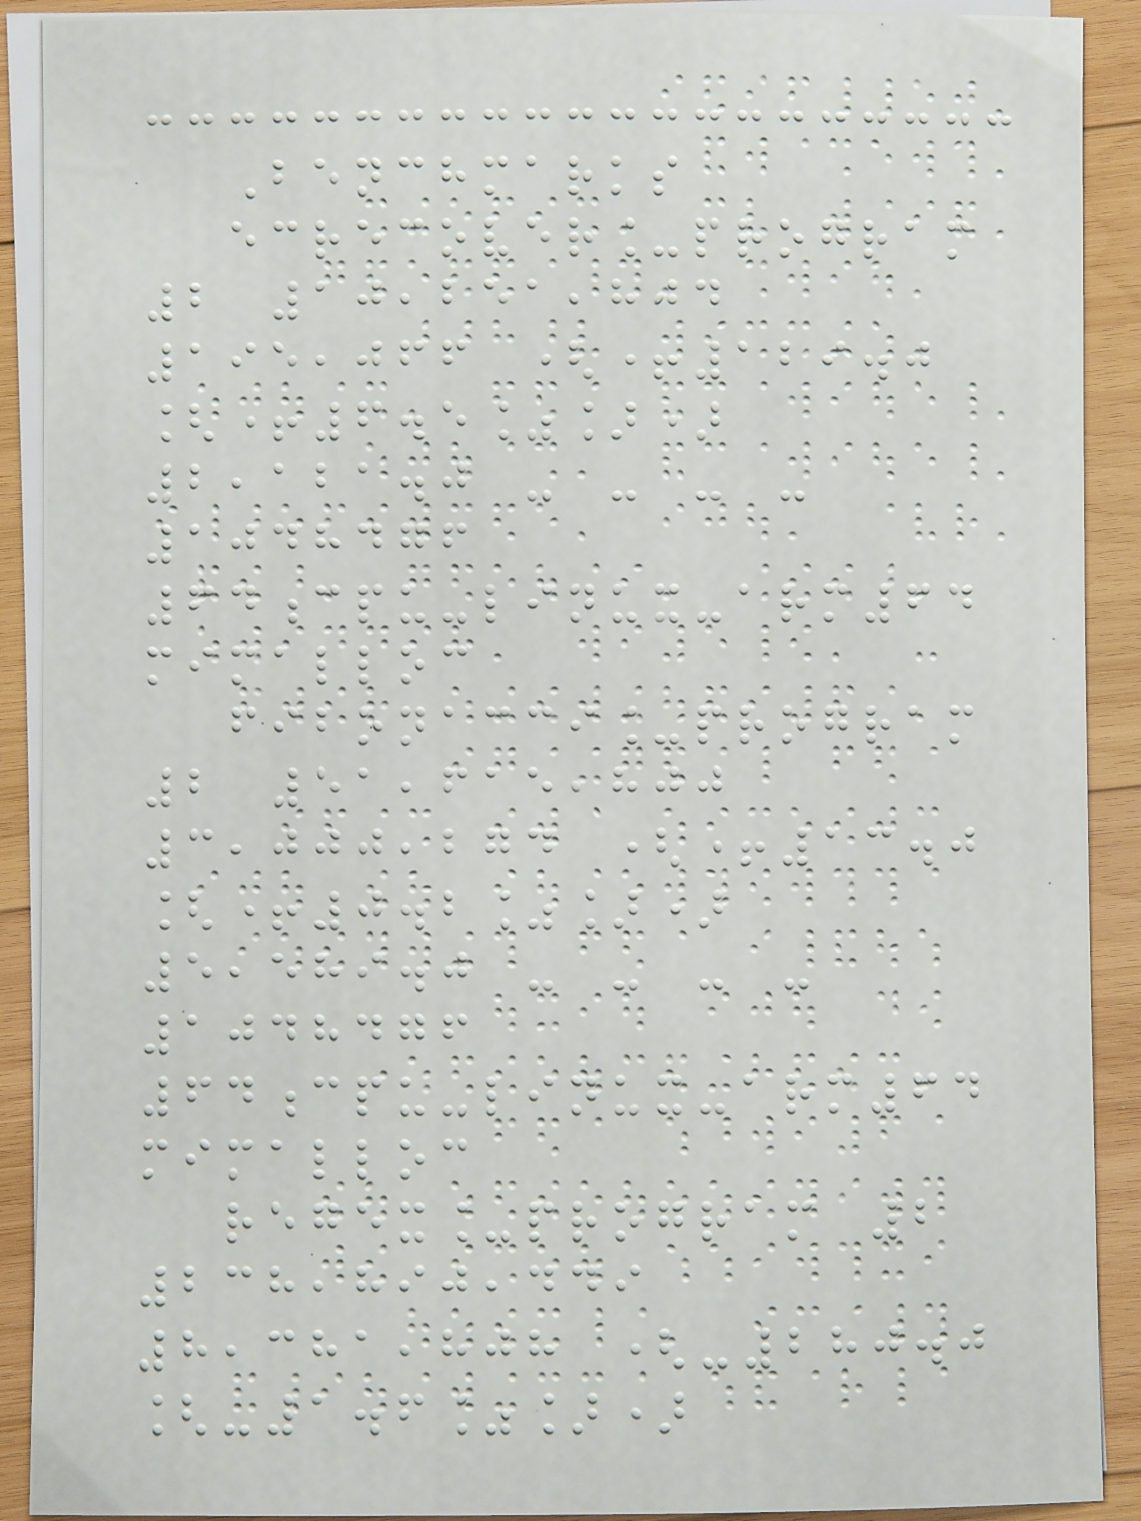Benchmarks
ecrecover_program
2 10,251,804
195,066 (+129.0
[+6.5%])
2,121.0 - - - -
1048476
64cpu-linux-arm64
mimalloc
fibonacci_program
2 51,615,800
3,000,274 (+13.0
[+0.2%])
5,589.0 - - - -
1048476
64cpu-linux-arm64
mimalloc
regex_program 2
238,890,449
8,381,808 (-280.0
[-1.6%])
